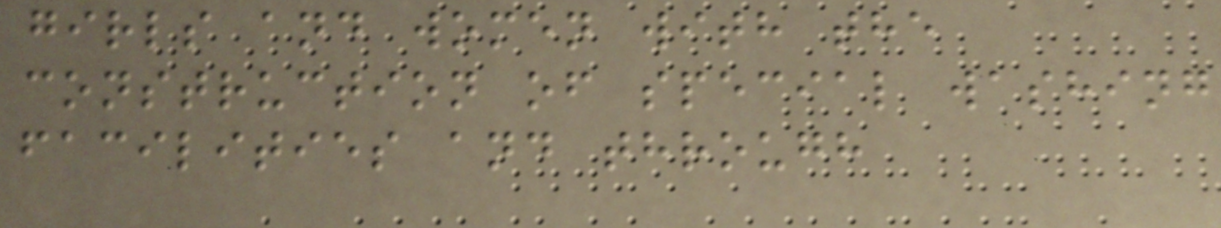girls and women with the
construction of special washing
facilities and through
